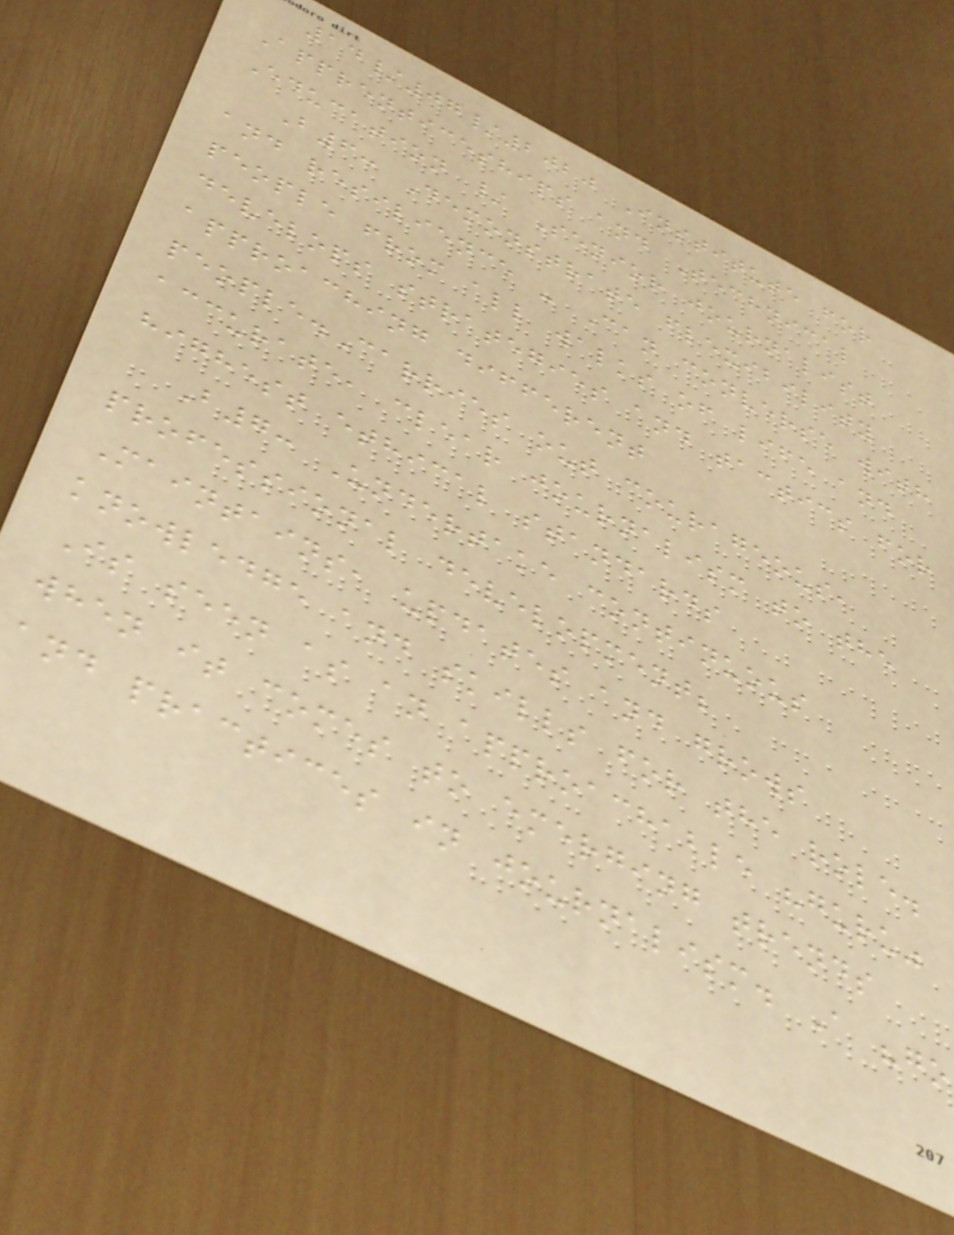14/07/2020 Institute for
Apprenticeships and Technical
Education / Senior journalist
B6: Demonstrate flexibility
and resilience - Can converse with
people from all walks of life and
develops strategies and tactics for
approaching different
people.Carries out courageous,
accurate, clear journalism to the
highest ethical standards
B7: Undertake continuous
professional development;
Maintains, updates and grows
knowledge and skills for the role.
Is seen as an approachable "guru"
when it comes to emerging trends
and practices in journalism. A "go
